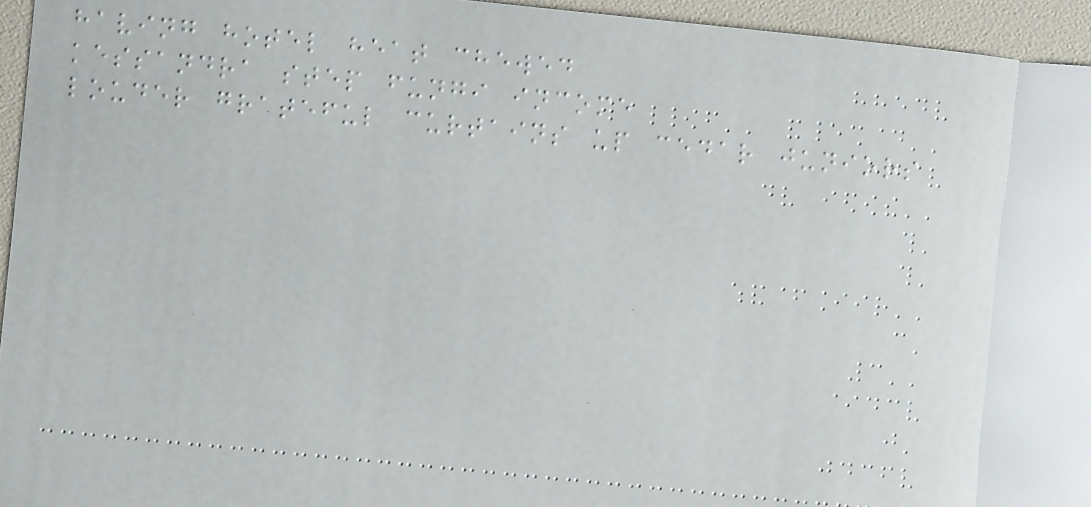having hotel heat chewed
kessandra step fungi income
louder grateful curtains up cedar juniors
